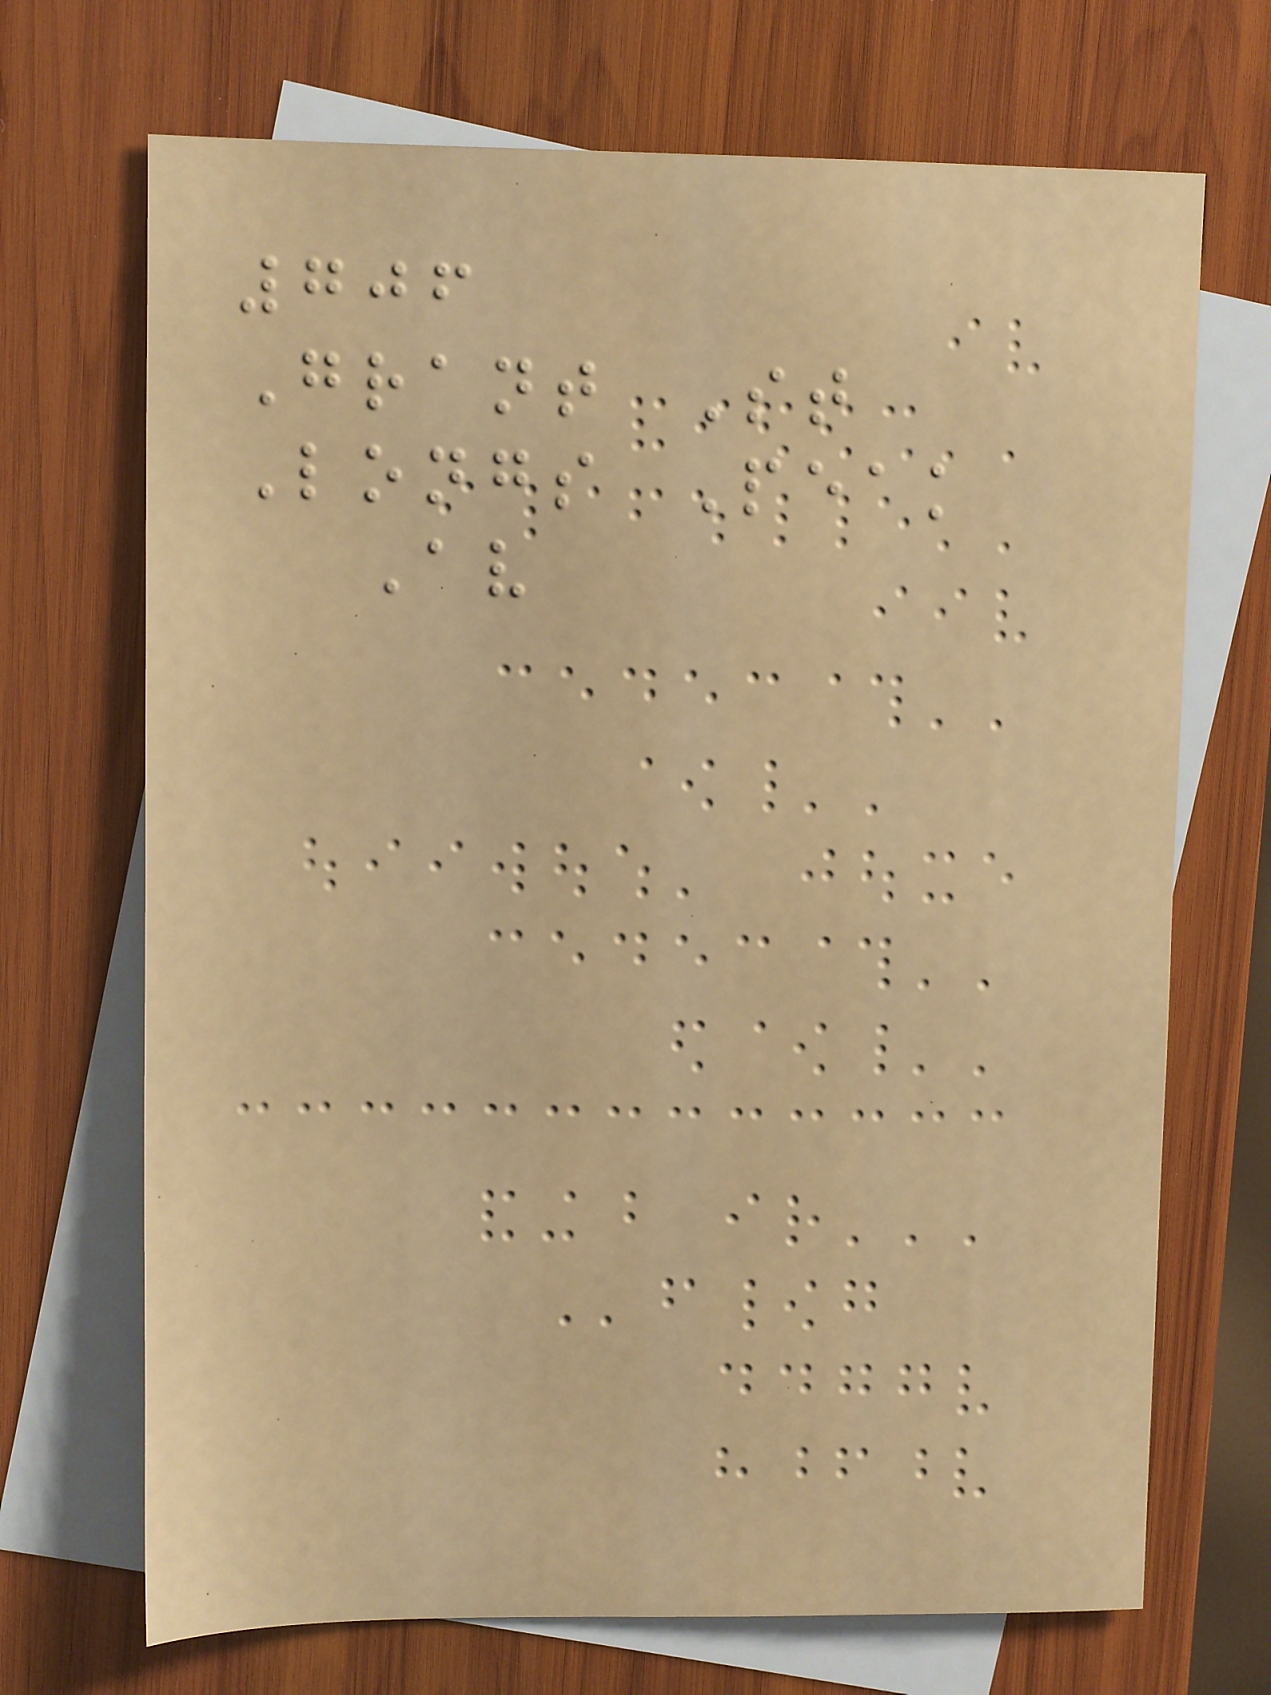706
Grant St
Longs Peak
Av
